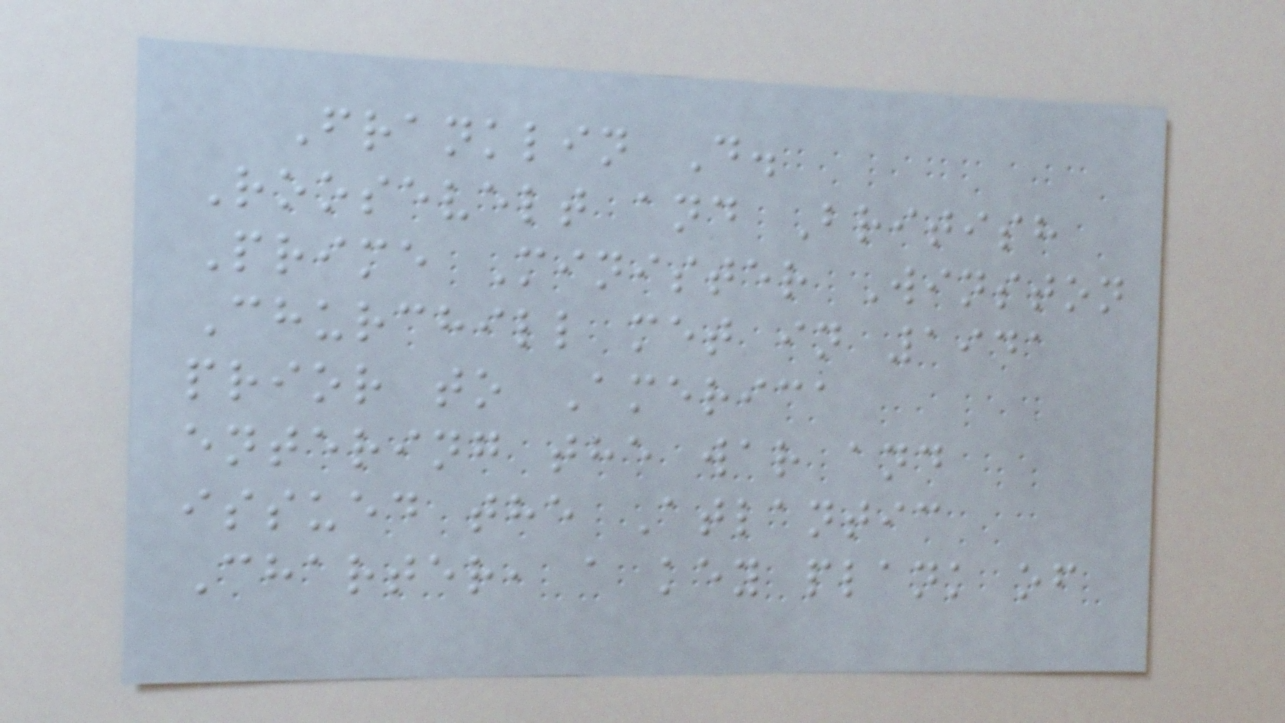Franklin D.
Roosevelt and British
Prime Minister Winston
Churchill met in 1941
prior to America
entering the war and
issued the Atlantic
Charter, a key plank of
